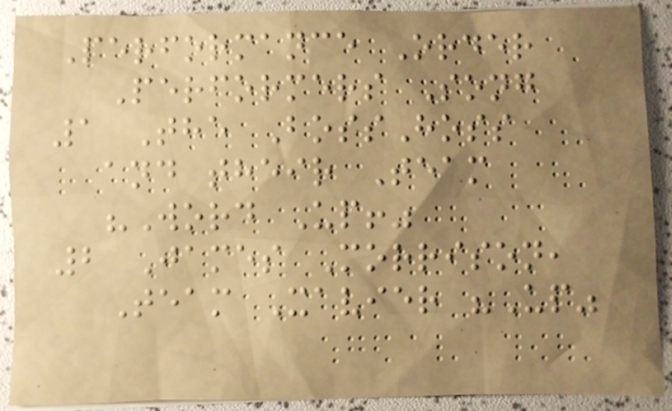Performance Order
Performers Song
1 The BossHoss
and their Team
"Word Up!"
2 James Morrison,
Team Xavier "Up"
